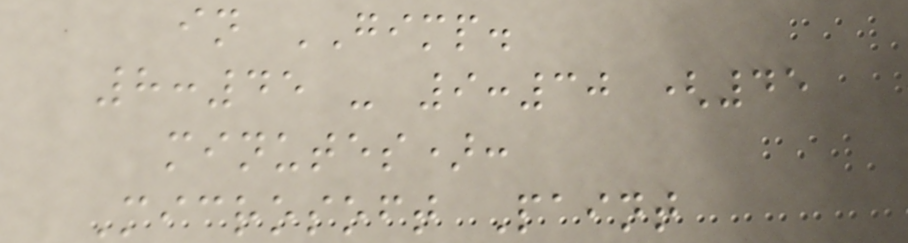in GIMP.
8:45 - 9:30 (45
minutes):
Microsoft Paint
